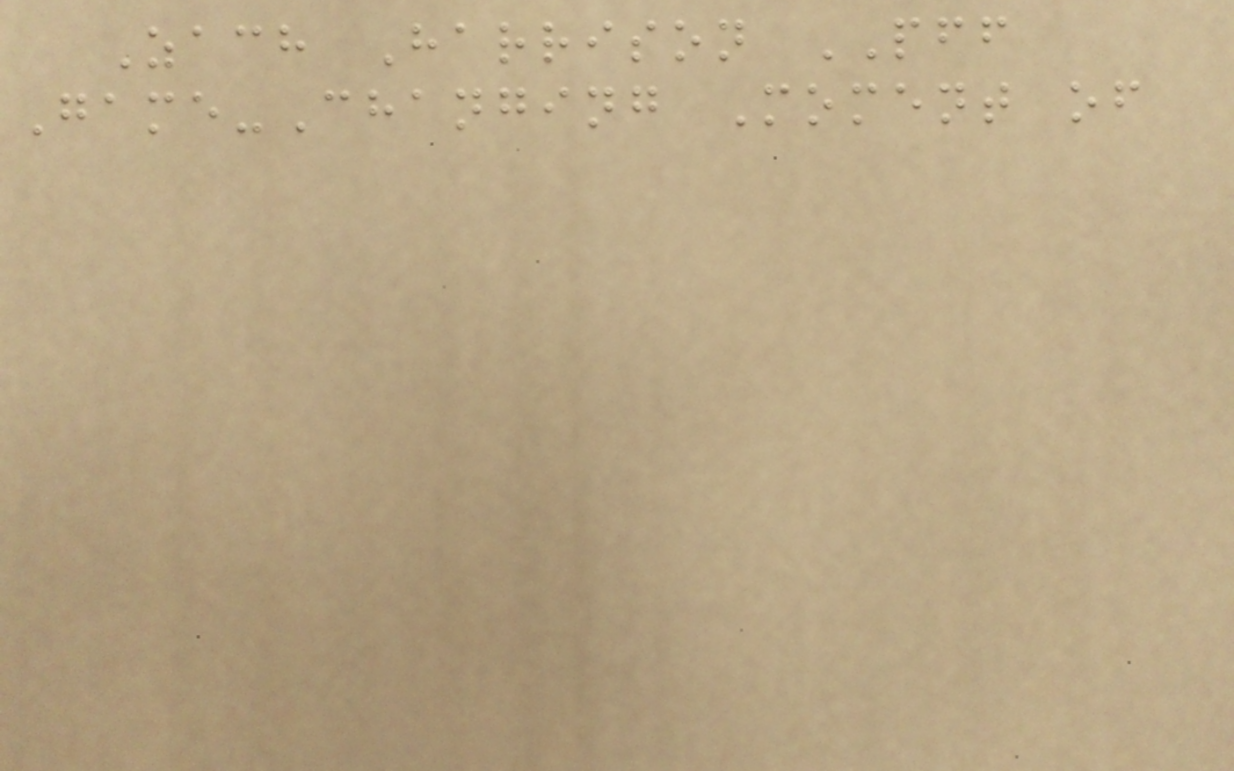Zach Harrison PFF
Game-Changing Moment of
